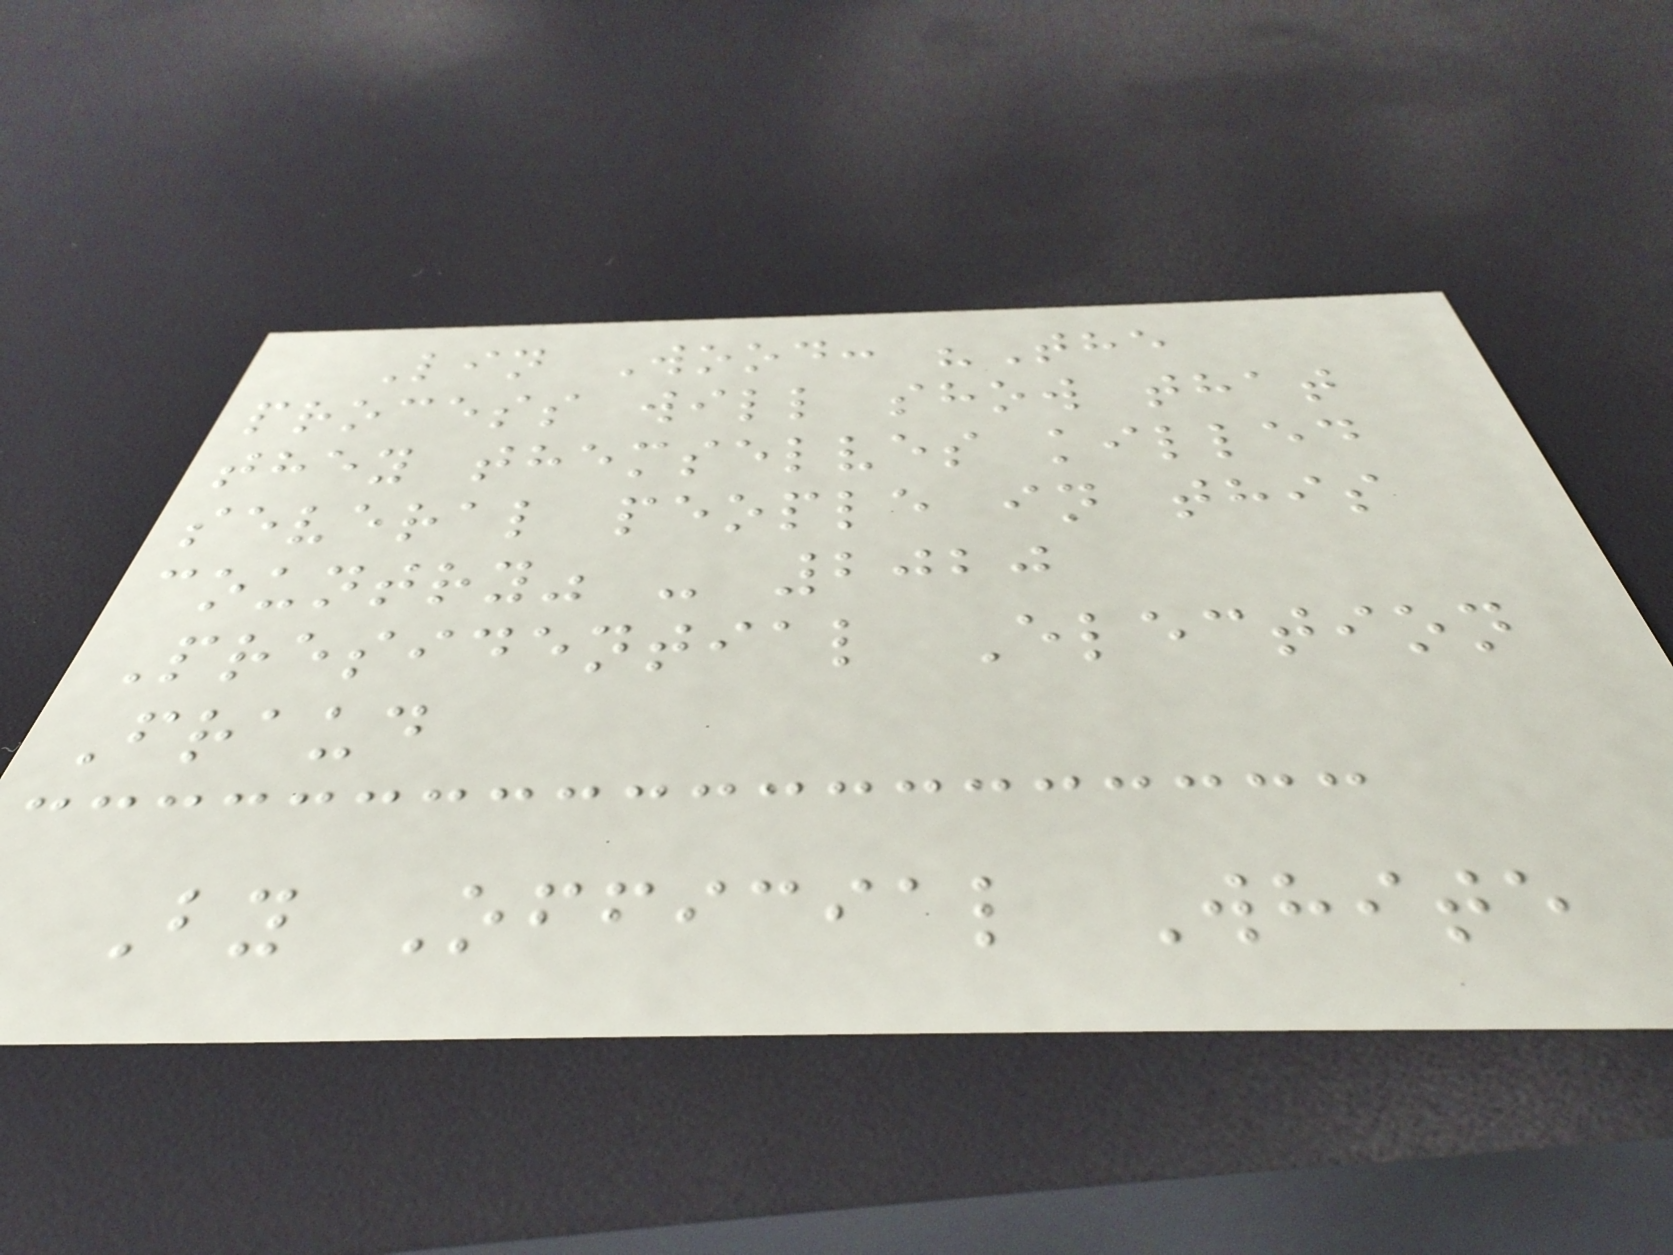Lin Wood: "The
process will show that
they themselves killed
several people in this
country" - 2020
Presidential Election
Fraud
By Official White
